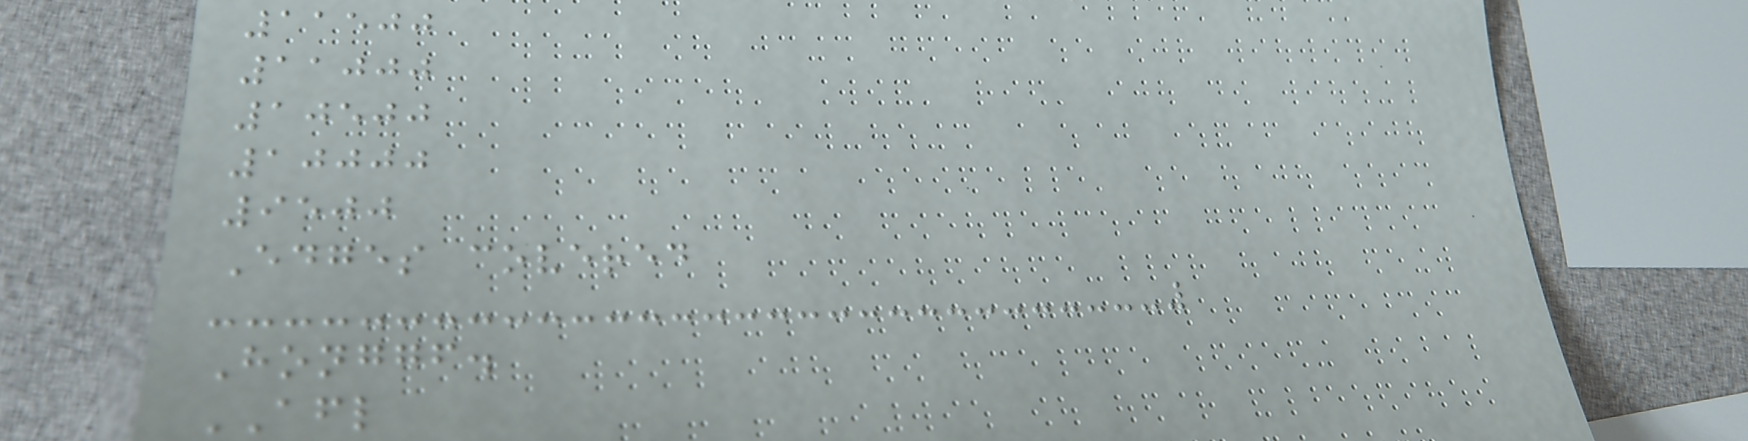11500
11000
10500
10000
9500
Edges covered
Honggf.
AFL
